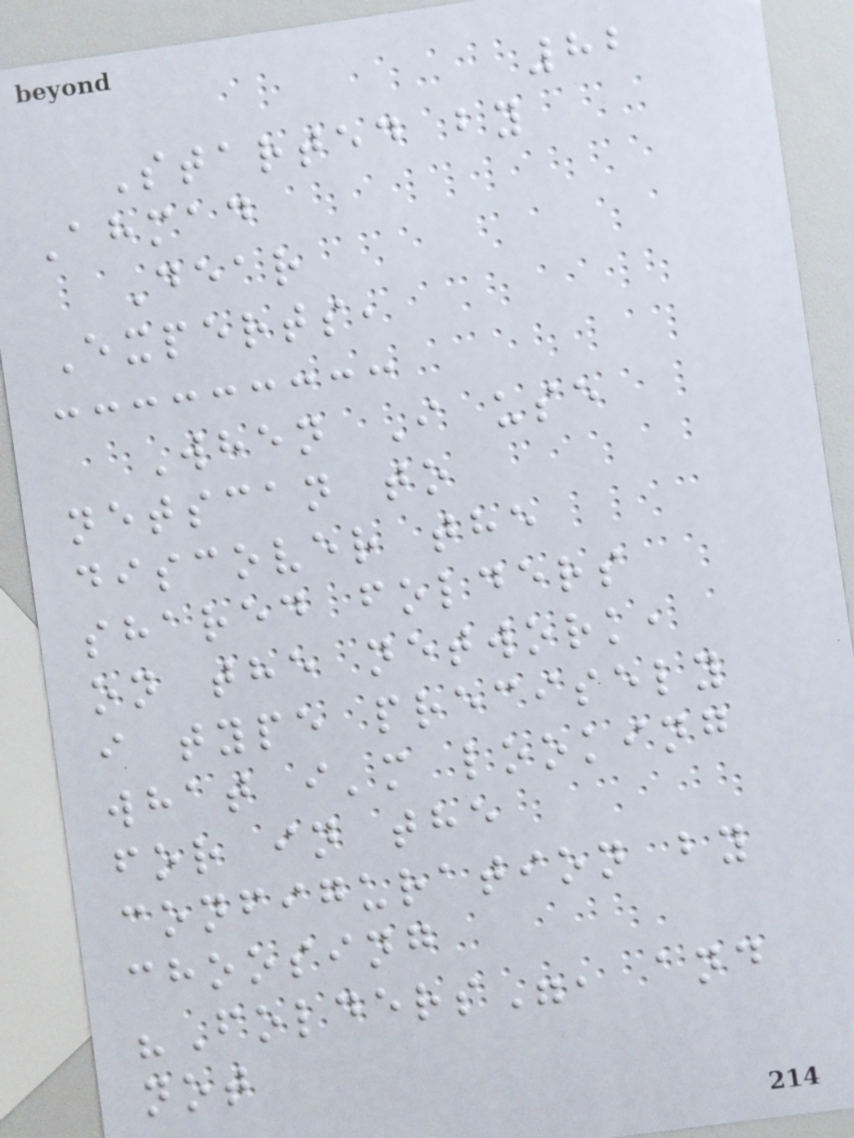82
Started by
Ahmad
Dear
Experts,
When I use
netscan to
discover the
shared folders
on the network,
i type precisely
what i'm looking
for in the
configuration by
choosing
"Folders", and
not
